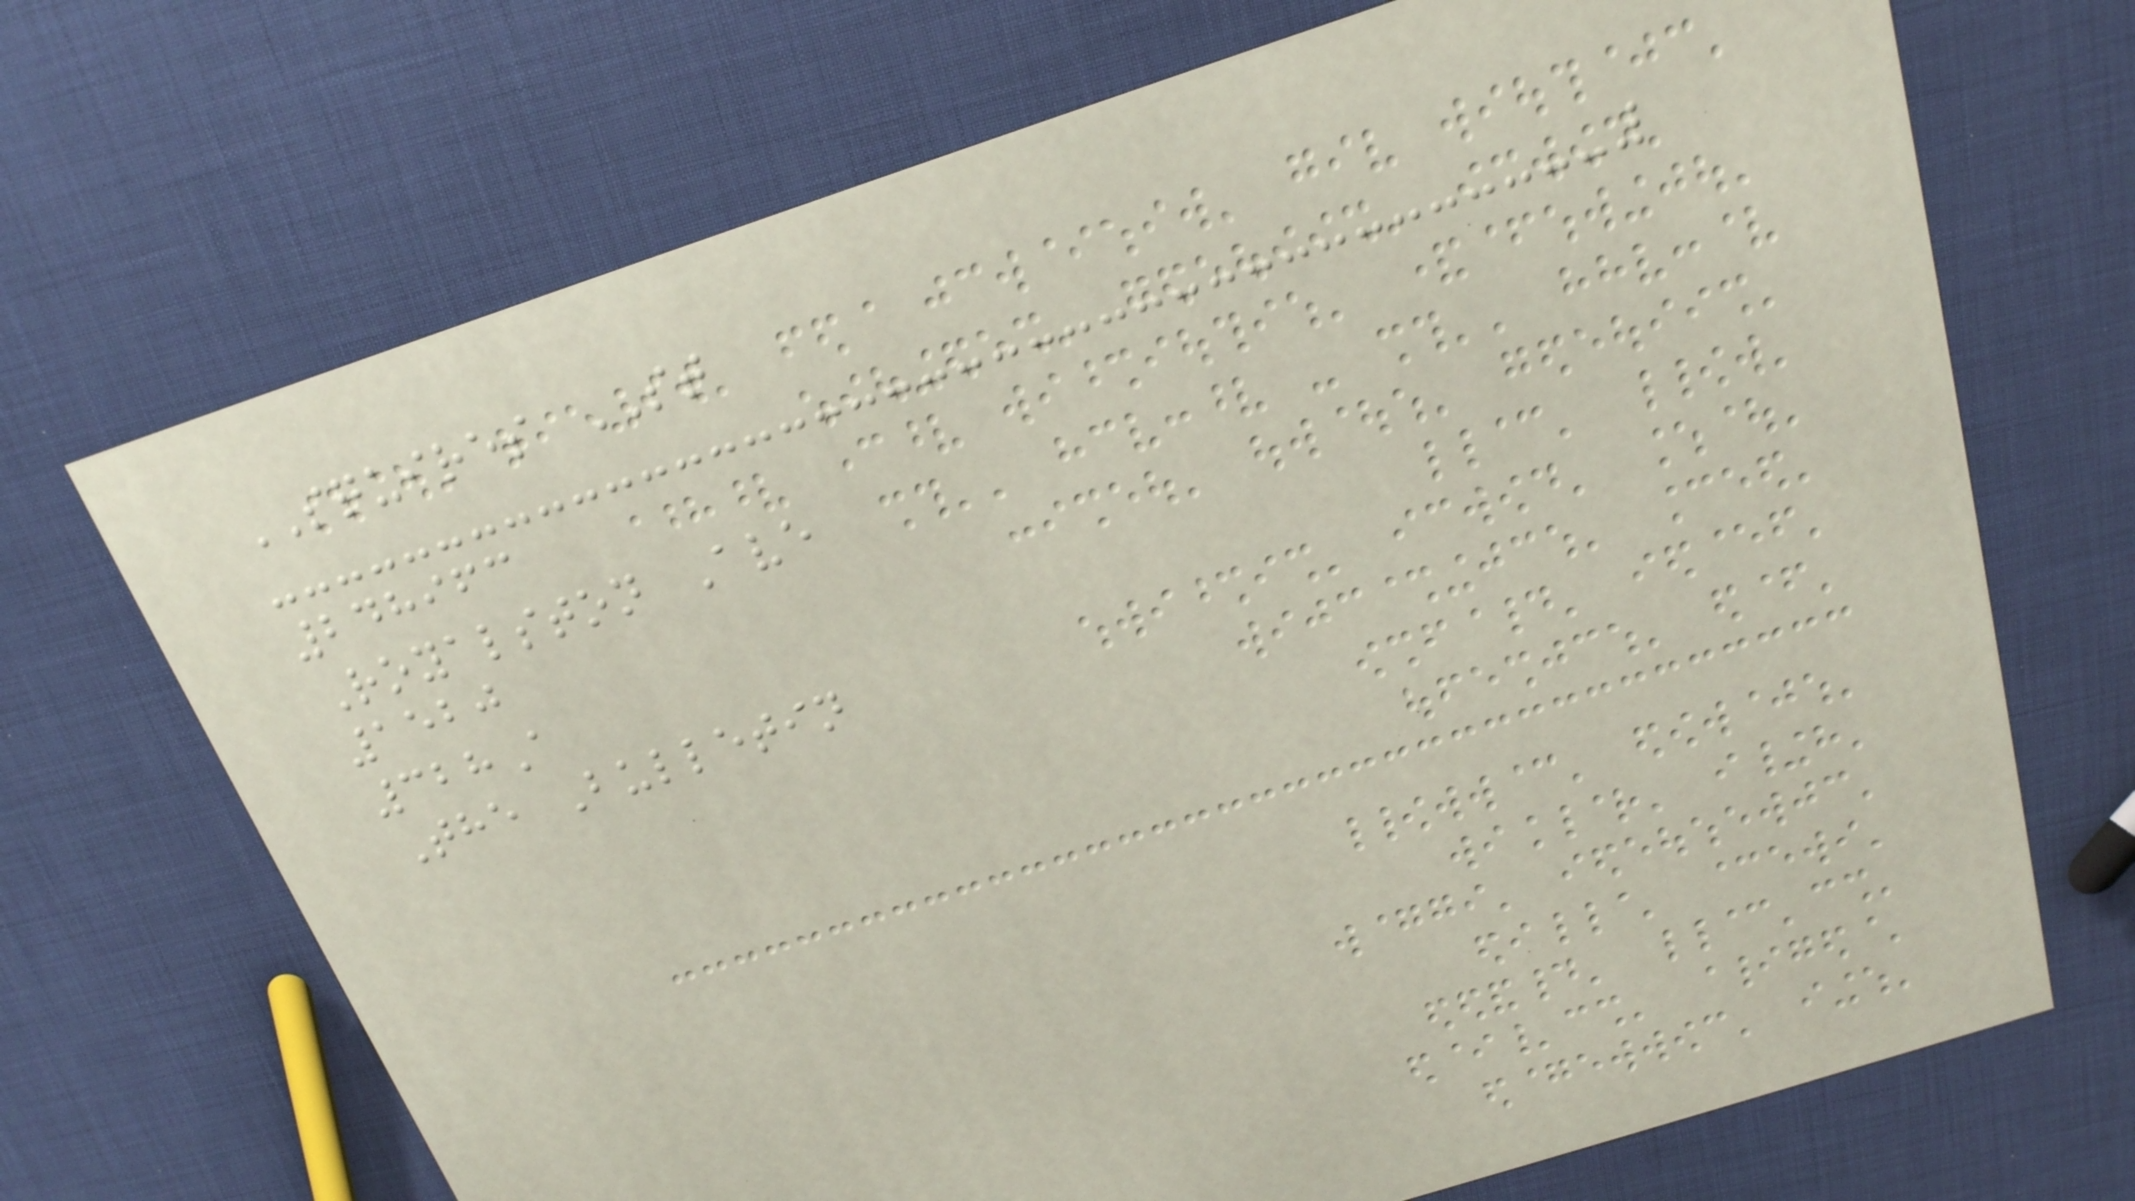SQUIRES ST
248963
Royalston Ave
1520
328A
The Bulletin
